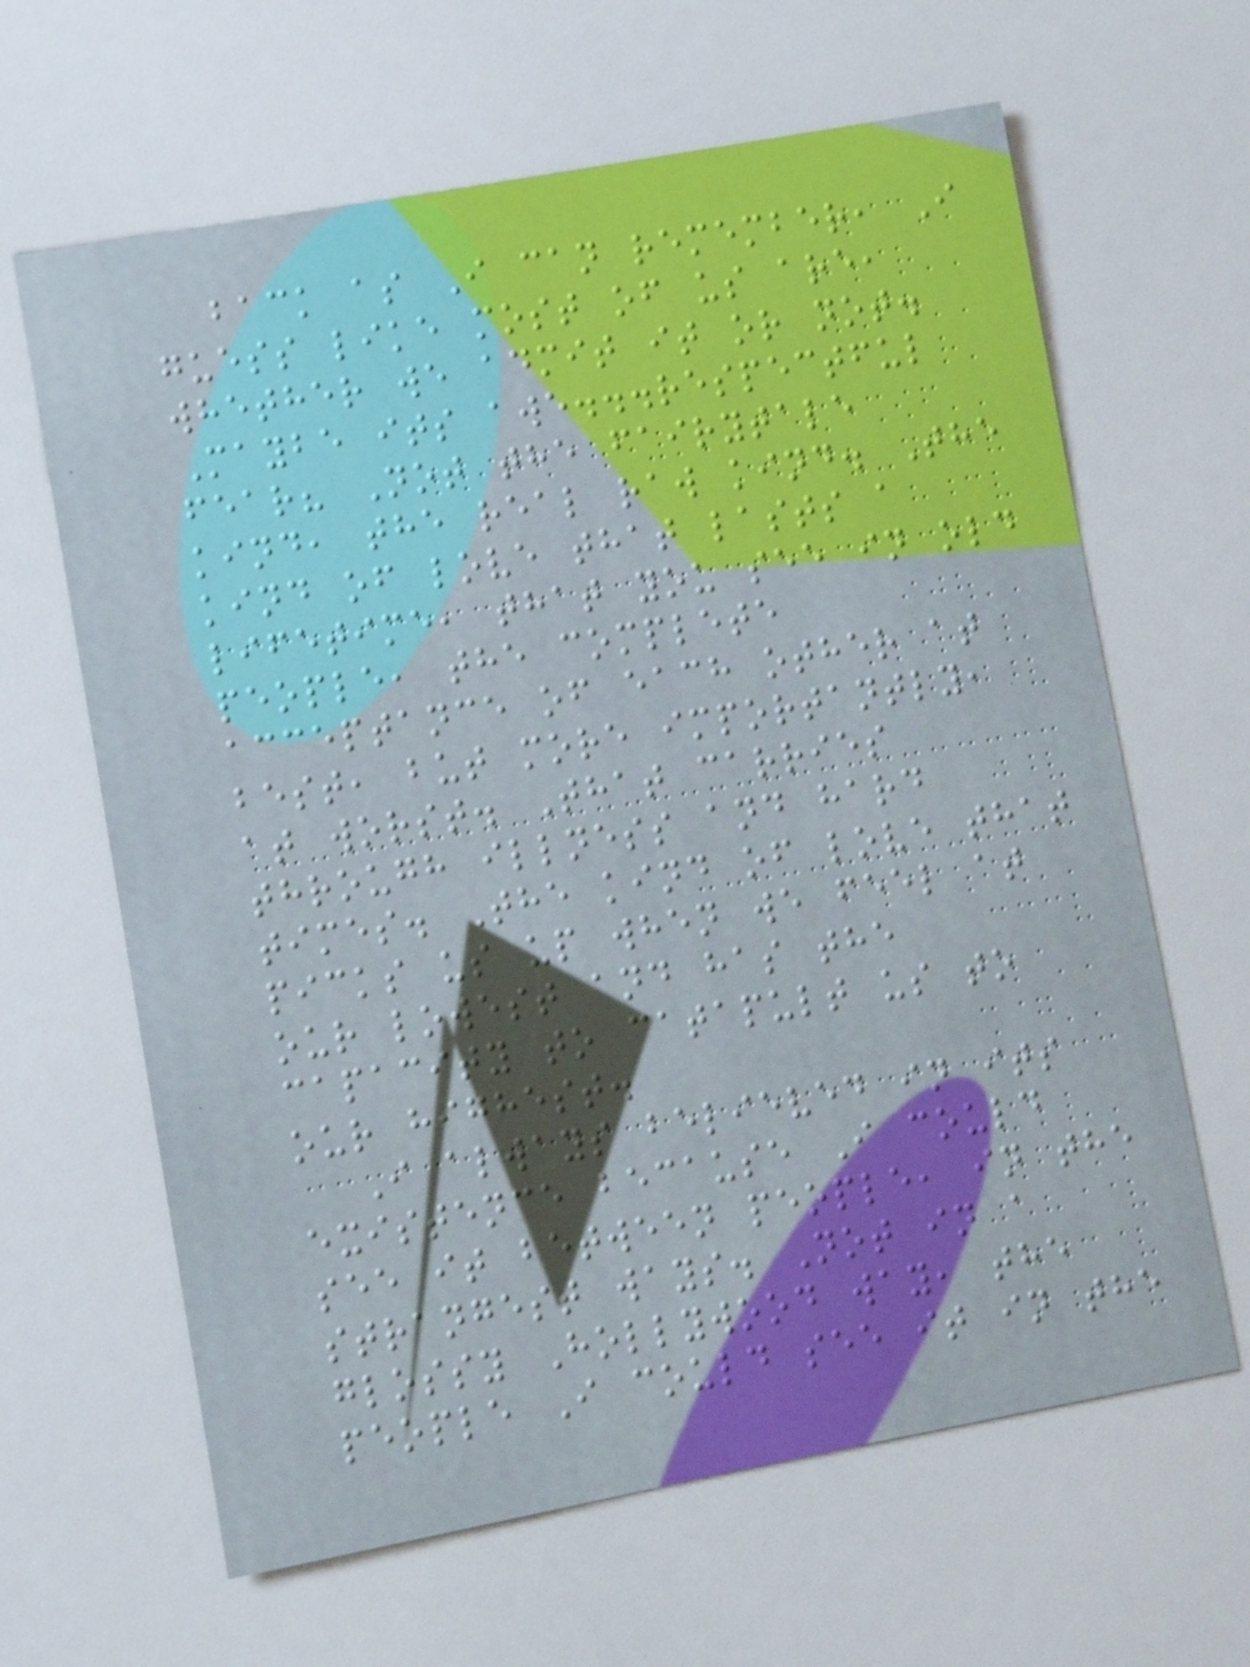back as I can remember, I
guess like most of us are,
whether we admit it or not.
Maybe its awe...respectful
fear? Not the fairytale
kind, the real raw kind. The
kind of love that lasts a
lifetime, that you see in old
people, the complete
acceptance of each other at
best, but more importantly,
at worst. That carries
through illness and hard
times. The kind of love that
picks us up when we feel at
our lowest and has the
capacity to catapult us to
our highest.
I always believed in its
existence because I could
see it between people, in the
strangest ways. Not in a
glossy Hollywood way, the
people I could see it in the
